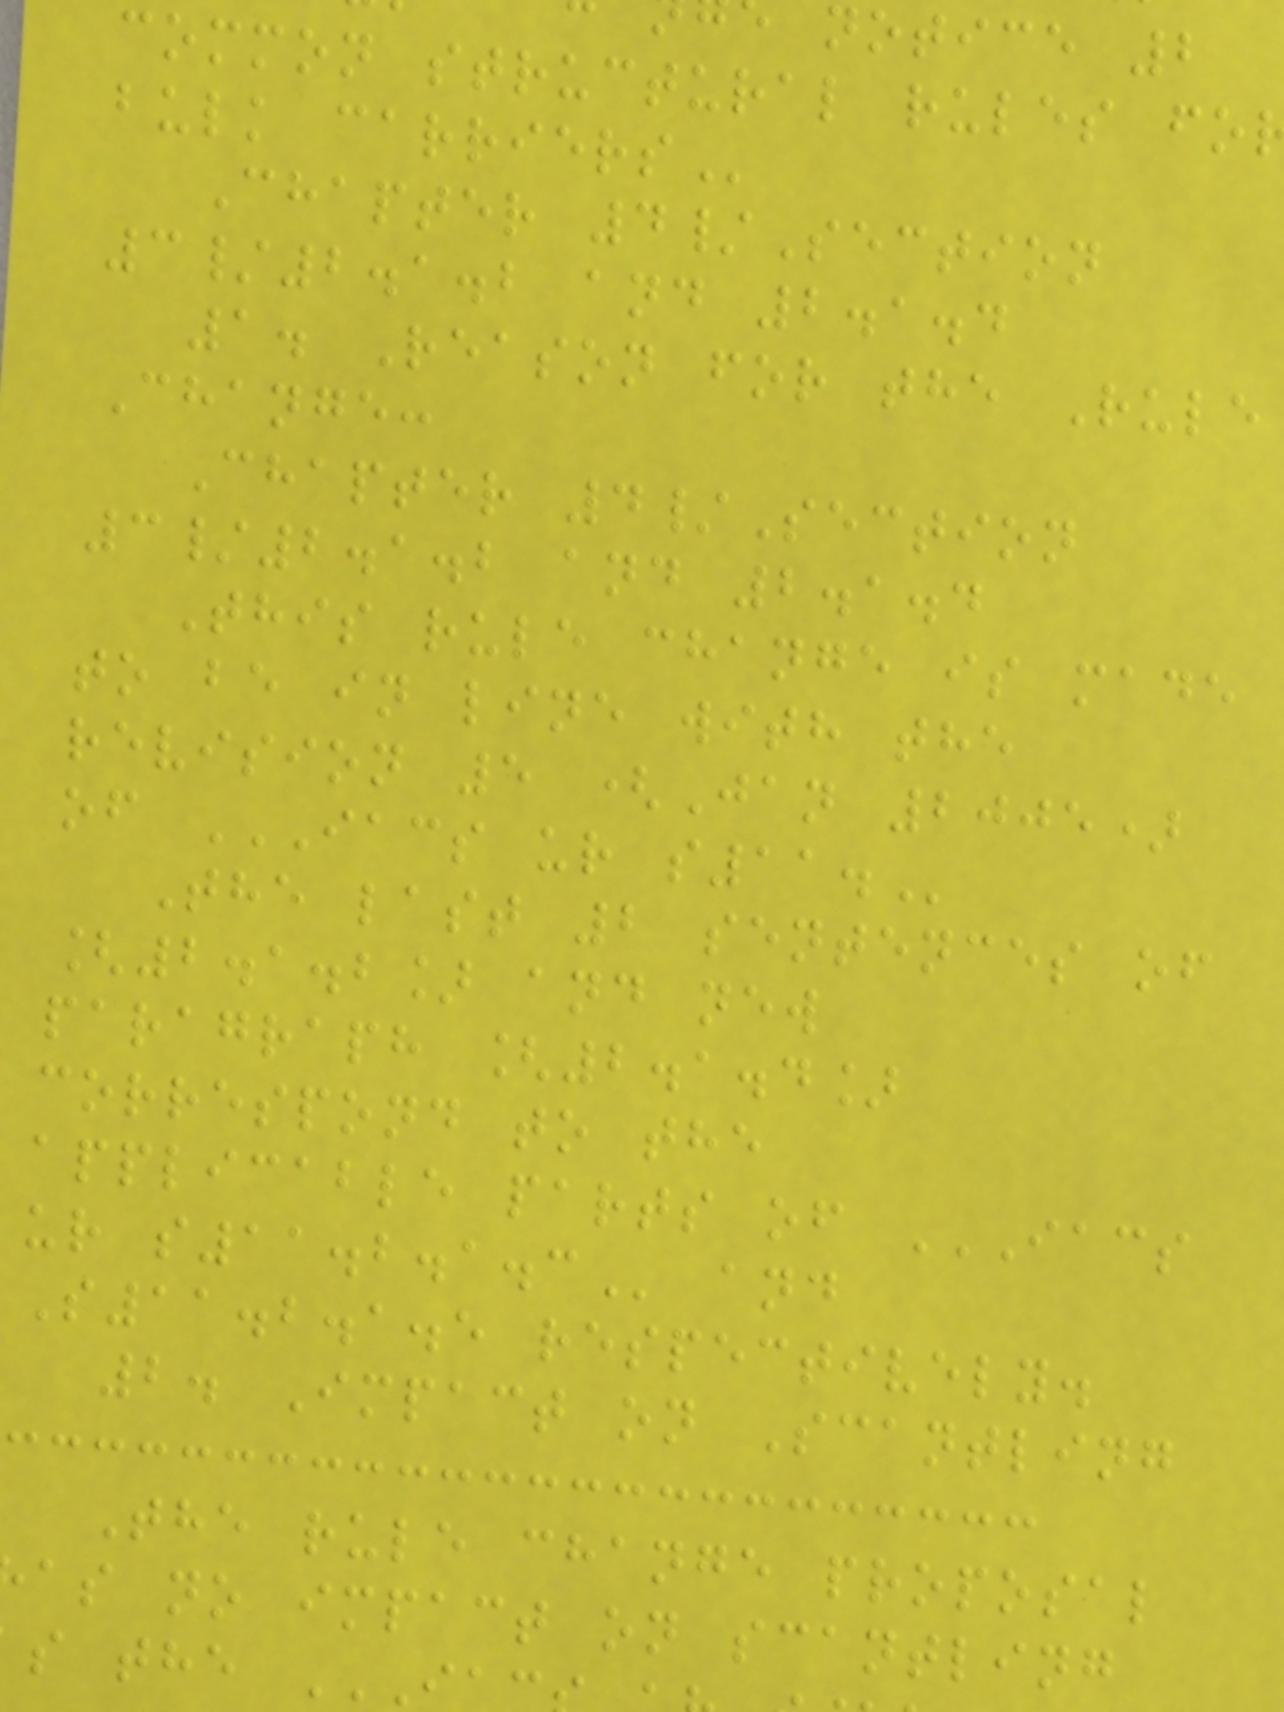notice 2
common structural rules
bulk
Chapter 4/Section
3/2.1.2 and 2.1.4
1. Reason for the Rule
Change:
Chapter 4/Section
3/2.1.2 and 2.1.4
This rule change is made
to be in line with the
revision 5 (Jan 2005)
of IACS UR S11.
The last 2 sentences of
[2.1.2] and new
paragraph [2.1.4]
correspond to the
applicable parts of IACS
S11.2.1.5 respectively.
2. Impact on Scantling
The rule change proposal
as no impact on scantling
